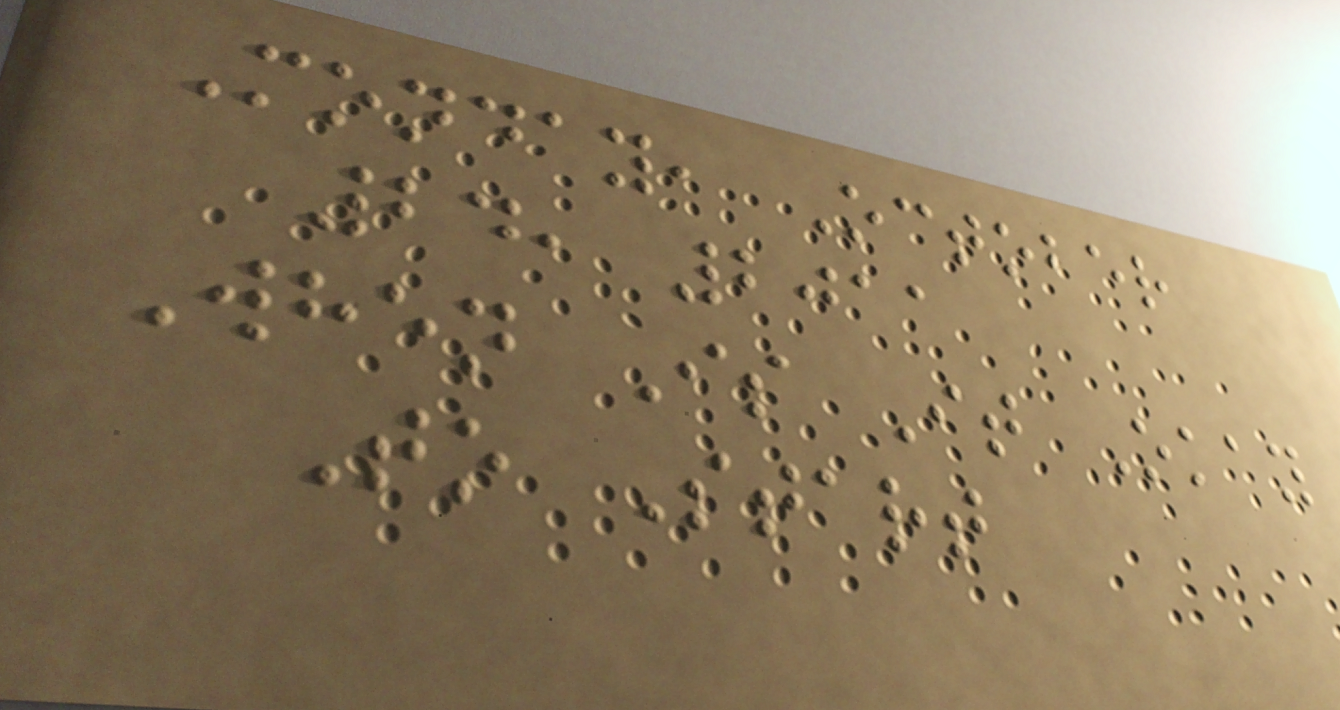Monday, October
24, 2011
When Is It Okay
To Start
